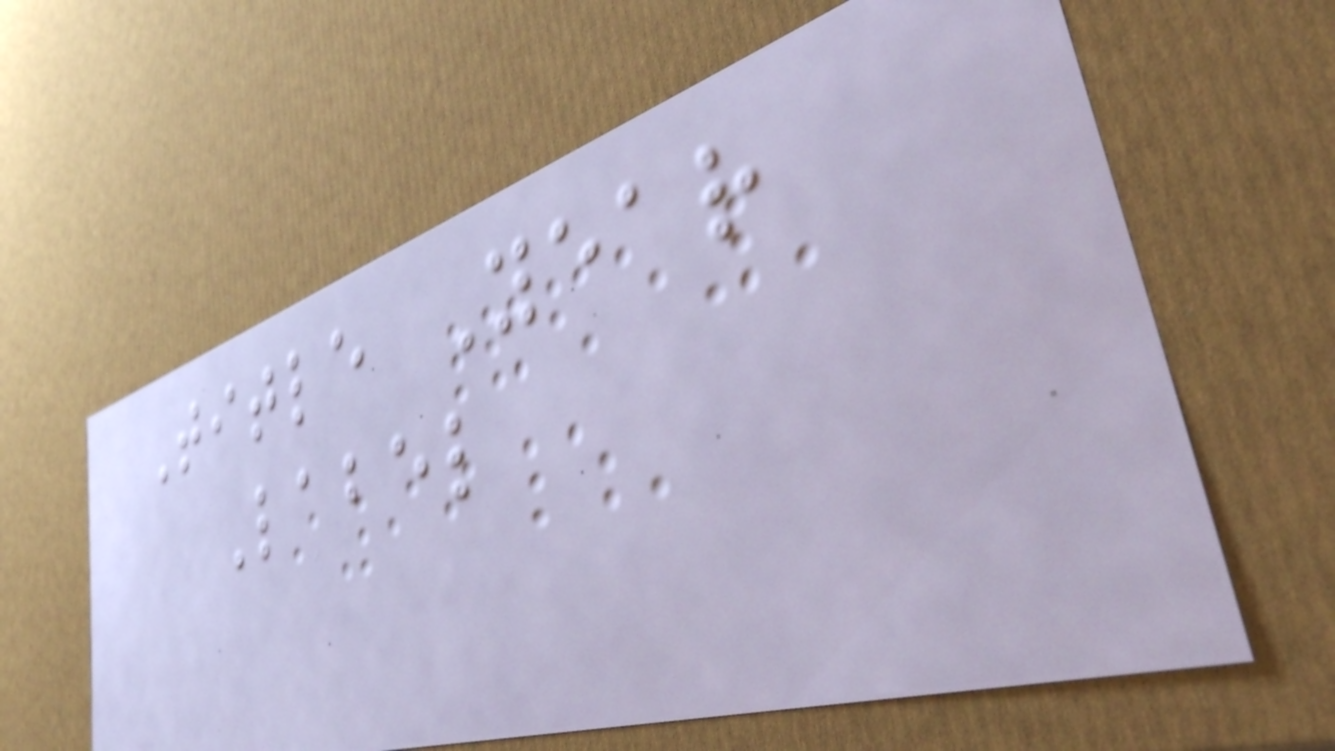Title Year
Label
